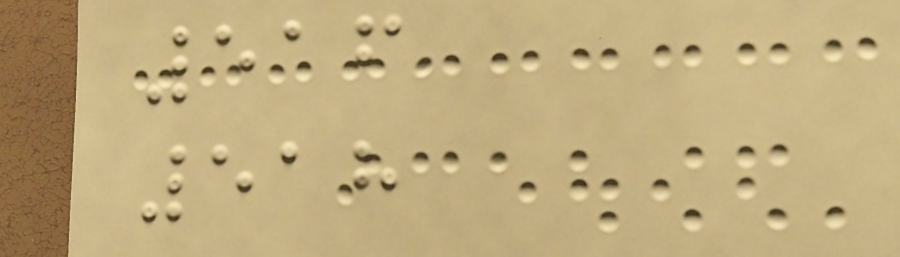516
518
